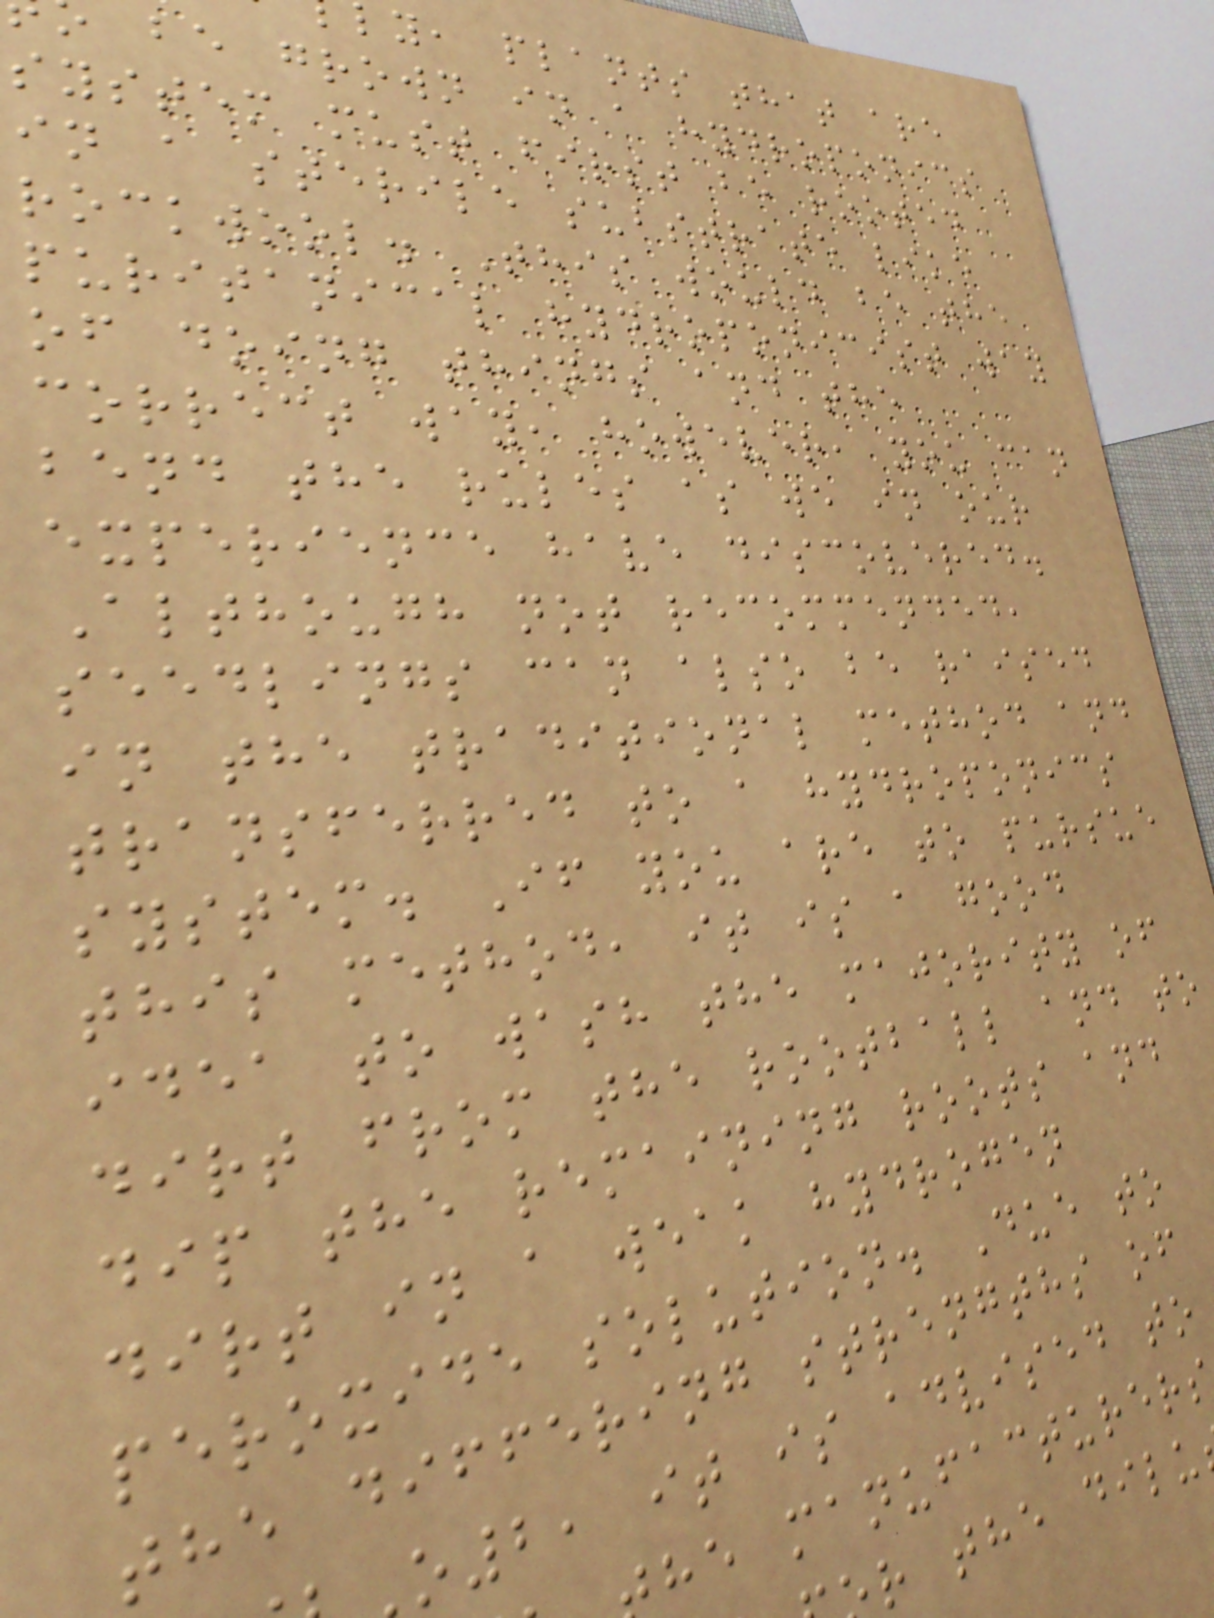y, plants that are
be grown in a hydroponics
system must first be rooted
in a sterile substrate like
rockwool. This would be the
puritanical hydroponicist way
of doing things and the
correct way, however, you can
bend the rules as we in our
experience have discovered.
Although not recommended,
seedlings can also be raised
in the traditional method and
transferred to a hydroponics
system. If you are to pursue
this method, it is a good
idea to wash the majority of
dirt from the rootball and to
dip the remaining roots and
dirt in a weak hydrogen
peroxide solution. Due to
the differing strengths of
o2, it is advised to
he manufacturers
r the dilu
